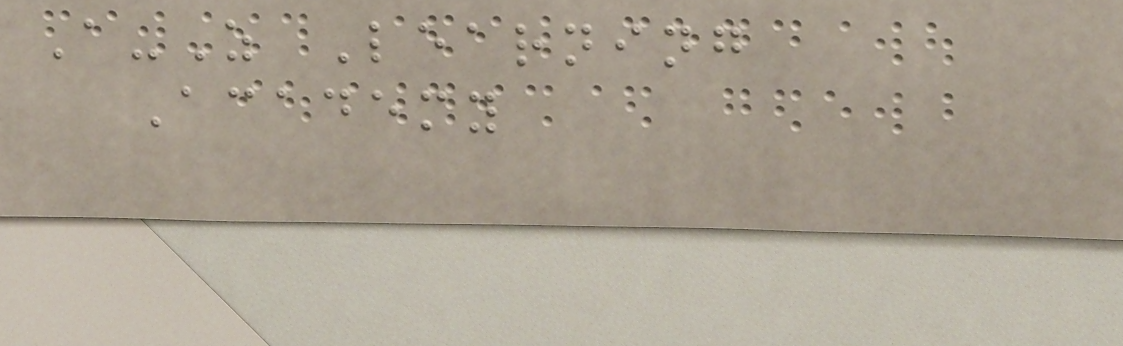A-Z Learning
Academy
